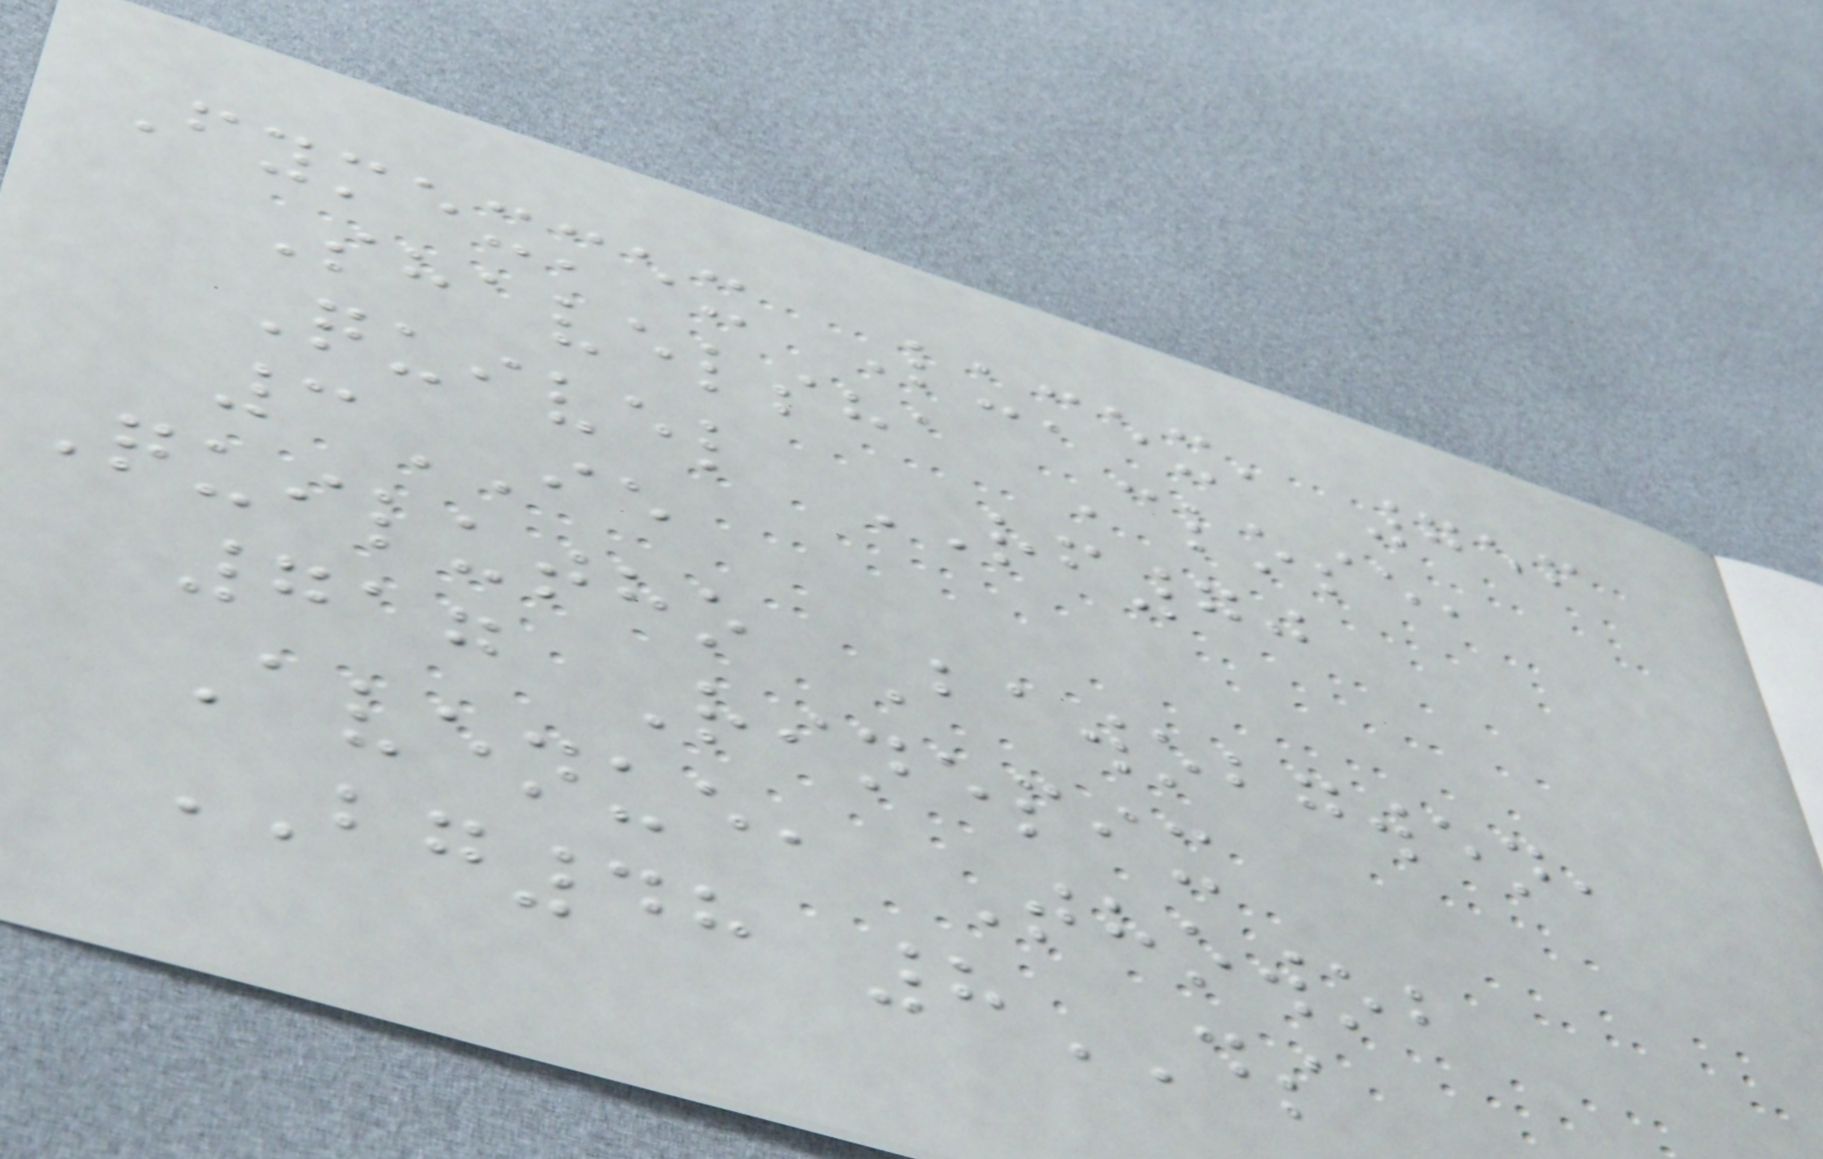Fymexmex Lumex, 756
Shavelsha Close,
Quivel RF70
3IE
Quilutho Bawobgwen,
717 Rinepix
Avenue, Thowob
BG48 8DS
